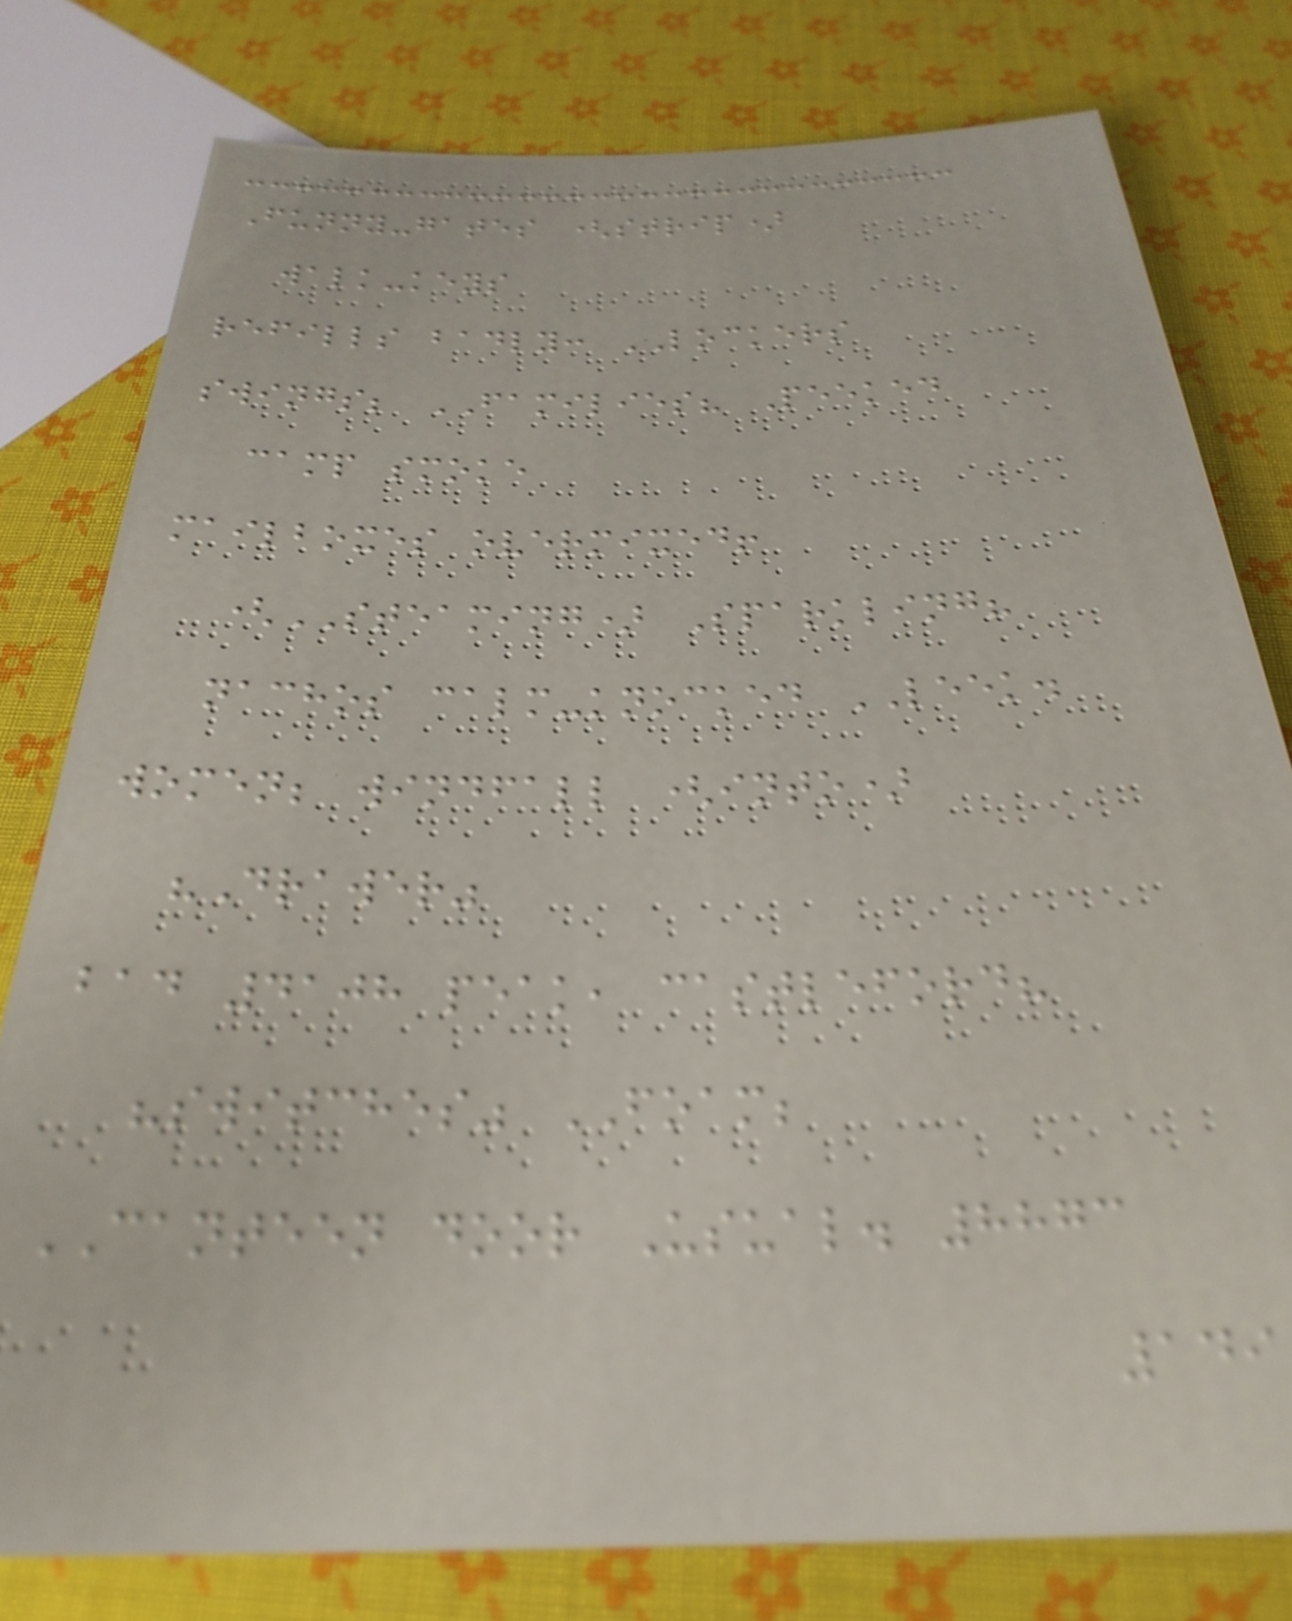Funny-gates (strip)
walk-keys
refills badly: LOCKERS
swings; FAMILIES? Peeked
camp smoke
mailboxes overmixed!
(STEAMING) Sparkling?
nachos calm-knocked LEEK.
women; windfall (into)
"Drawer"
bad 4108 peak, castleford?
"switches" FOAM;
CANTEEN door Usual. 8873
149
